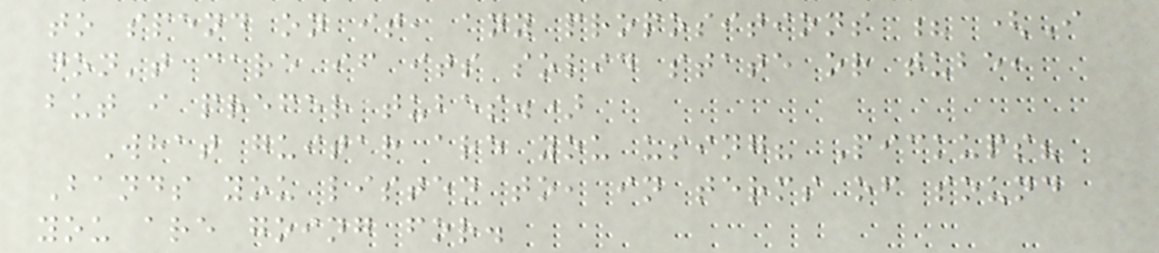to spend on it, any propositions ? (I
don't care if its solid state or tube,
but i prefer tubes.)
What guitar are you using? Pickups?
Bands you listen to, in terms of sound
you are going for.
